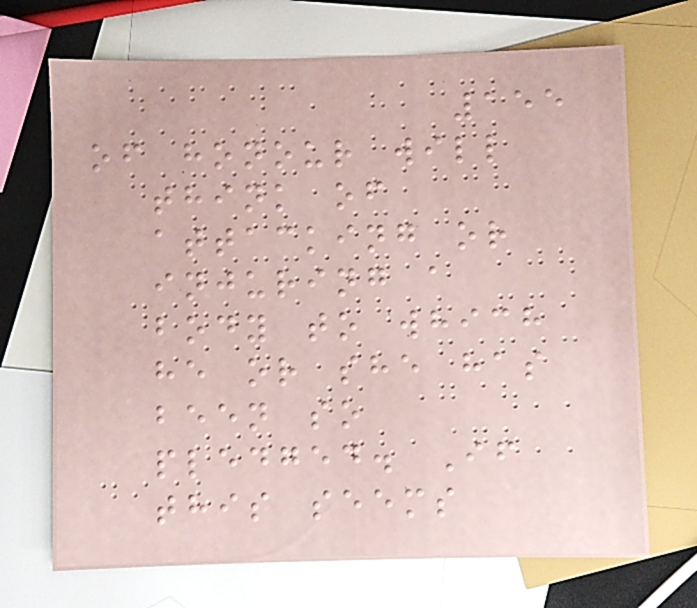155
of honour will
think of
attacking or
injuring a
body to which
he or she has
been so
pledged. If
this seems
